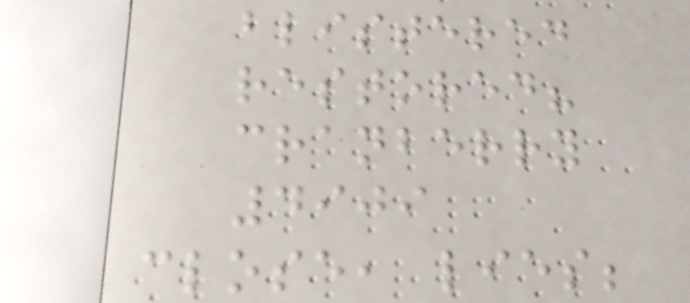blistered
restored?
cranberry
4909
close, lies;
